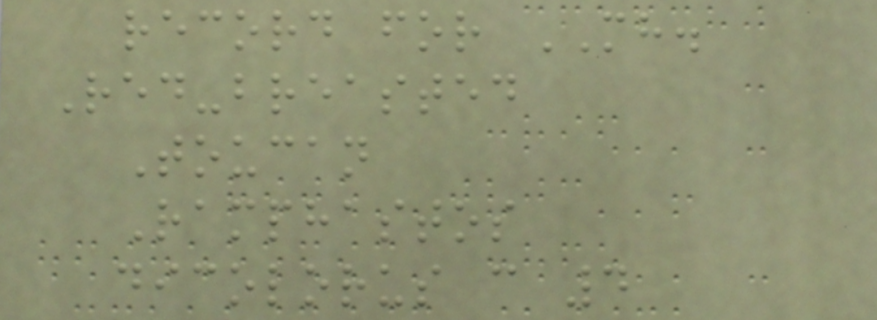record for MH.
Red-breasted
Toucan
Ramphastos
dicolorus c 4
